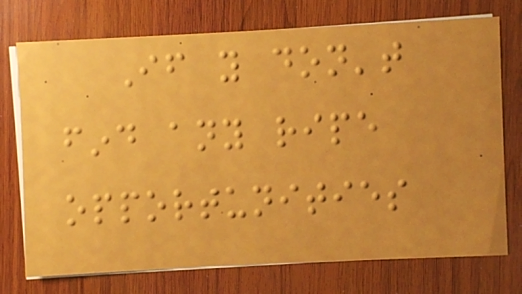If you don't
find any ripe
opportunities
